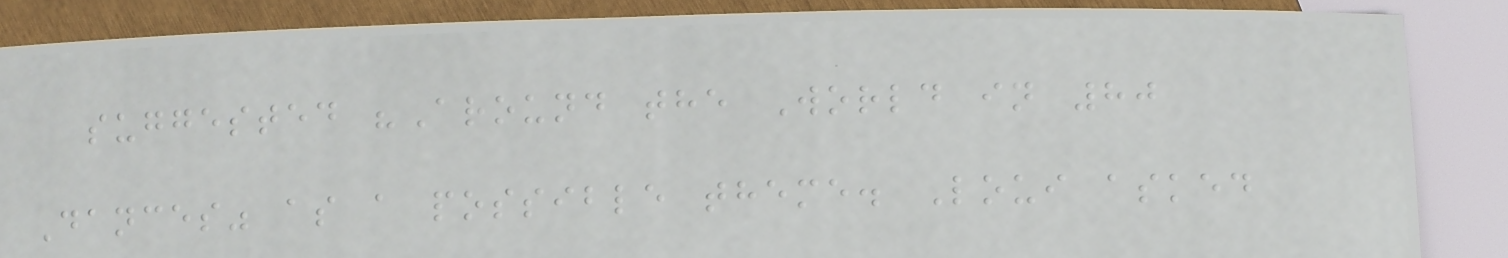suggested "Around the World in 80
Dances" as a possible theme. Loui asked
